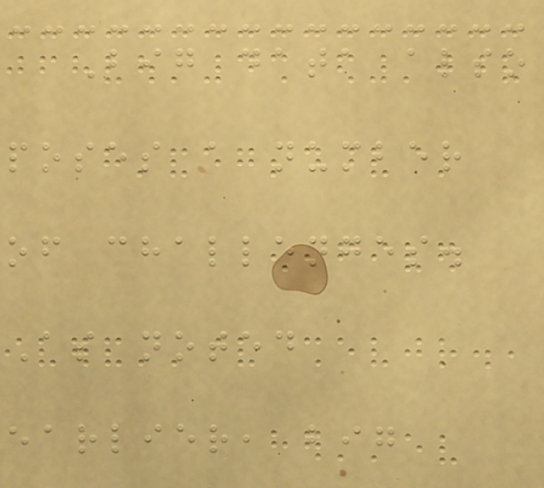Big data also
poses a number
of challenges.
As noted
earlier, big
